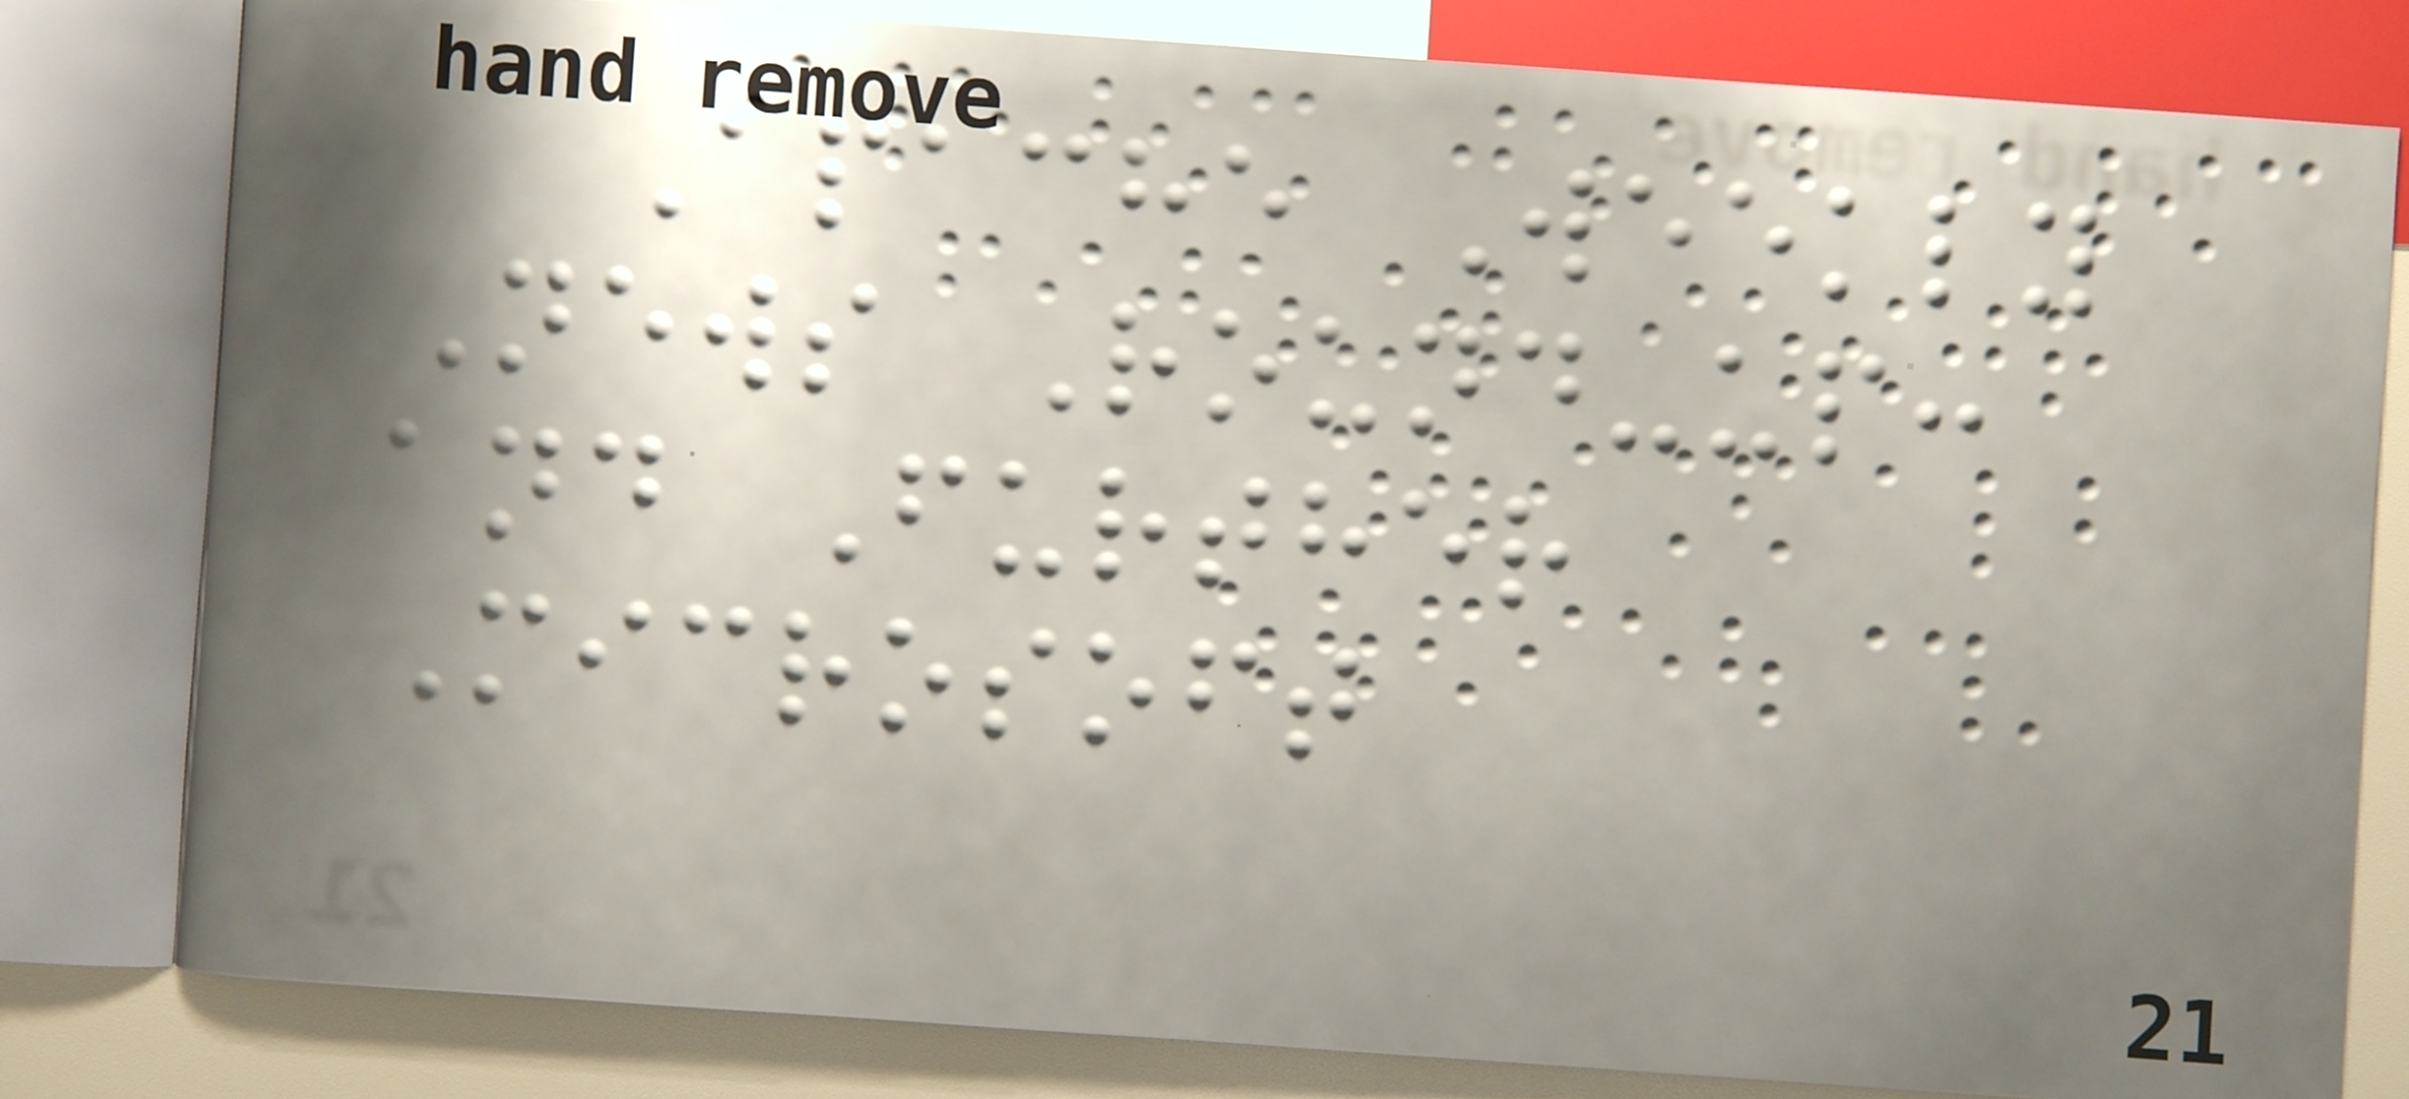Apache Weekly
News Round-up:
and Further
Microsoft
